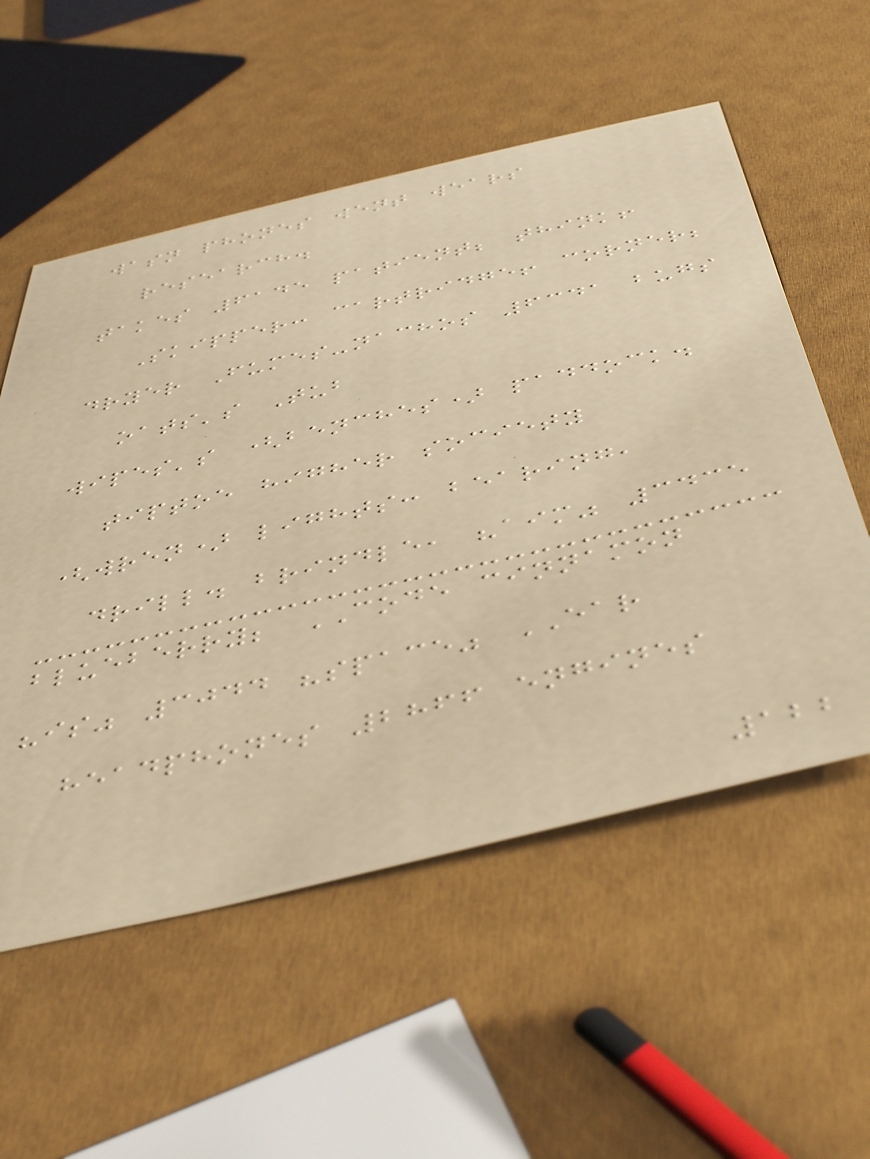wasn phones went wears
research.
takes 6145 patient; think!
Skipper: cartridge! corner;
dryer Fumes-nachos 6341 bugs
oats's Tub
wipes's (benches) paddock.
tiptoe higher society
(wren) lights: bearing,
drill. brindle, "aim" 3435
blueberry; CODE cinnamon
"is" 3044 "space" EAR
headphones 2866 engines
122
